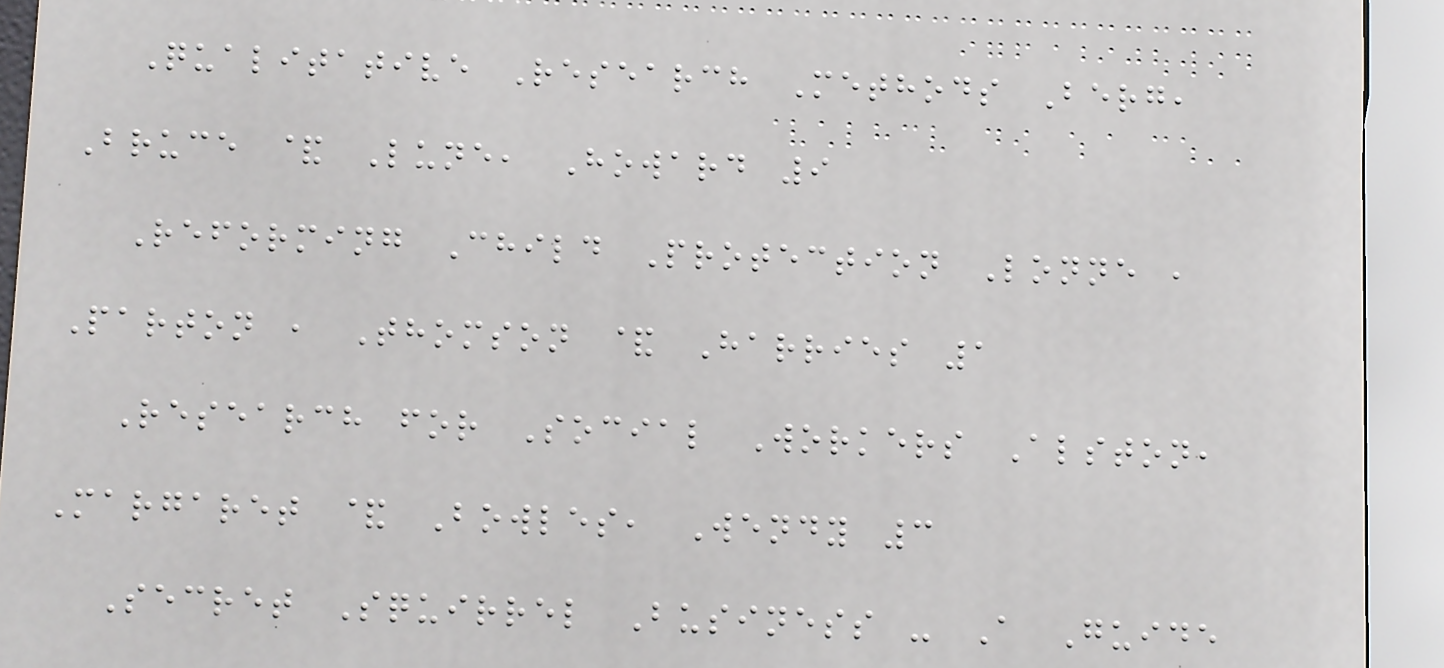Qualitative Research Methods Berg,
Bruce & Lune, Howard 9
Reforming Child Protection Lonne ,
Parton , Thomson & Harries 1
Research for Social Workers Alston,
Margaret & Bowles, Wendy 3
Secret Squirrel Business - A Guide
